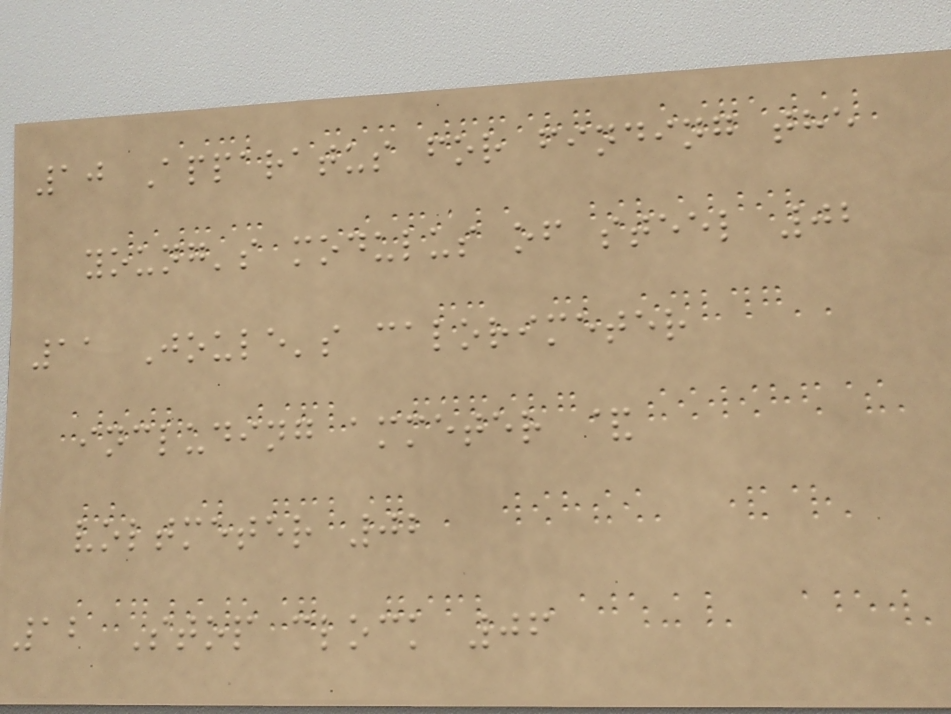10 Apparatus for finding the
young's modulus of steel 02
11 Joule's calorimeter
including ammeter &
voltmeter 02
12 Stop clock 06
